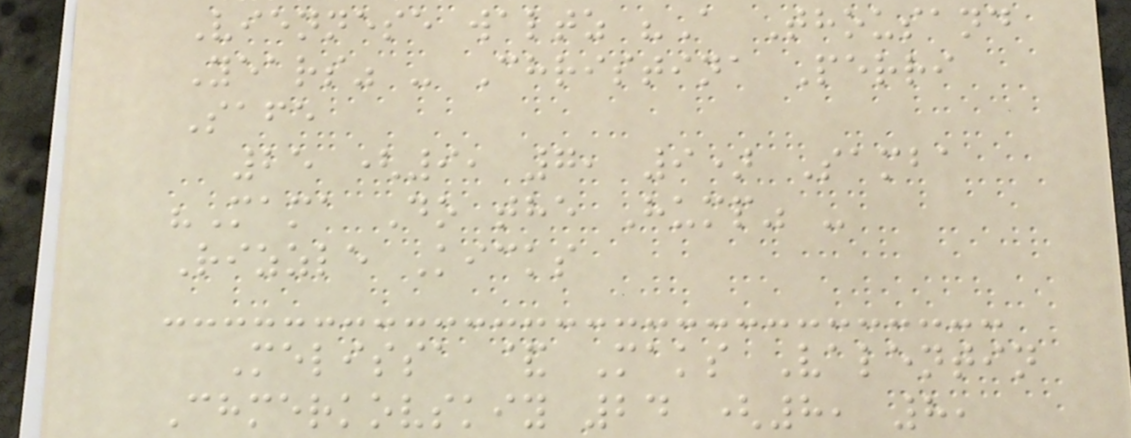Viennese waltz "A Thousand
Years" - Christina Perri
Safe
25 (9, 7, 9) Samba
"Mama Do the Hump" -
Rizzle Kicks
Melissa & Maks Valentin
Chmerkovskiy 24 (8, 8,
